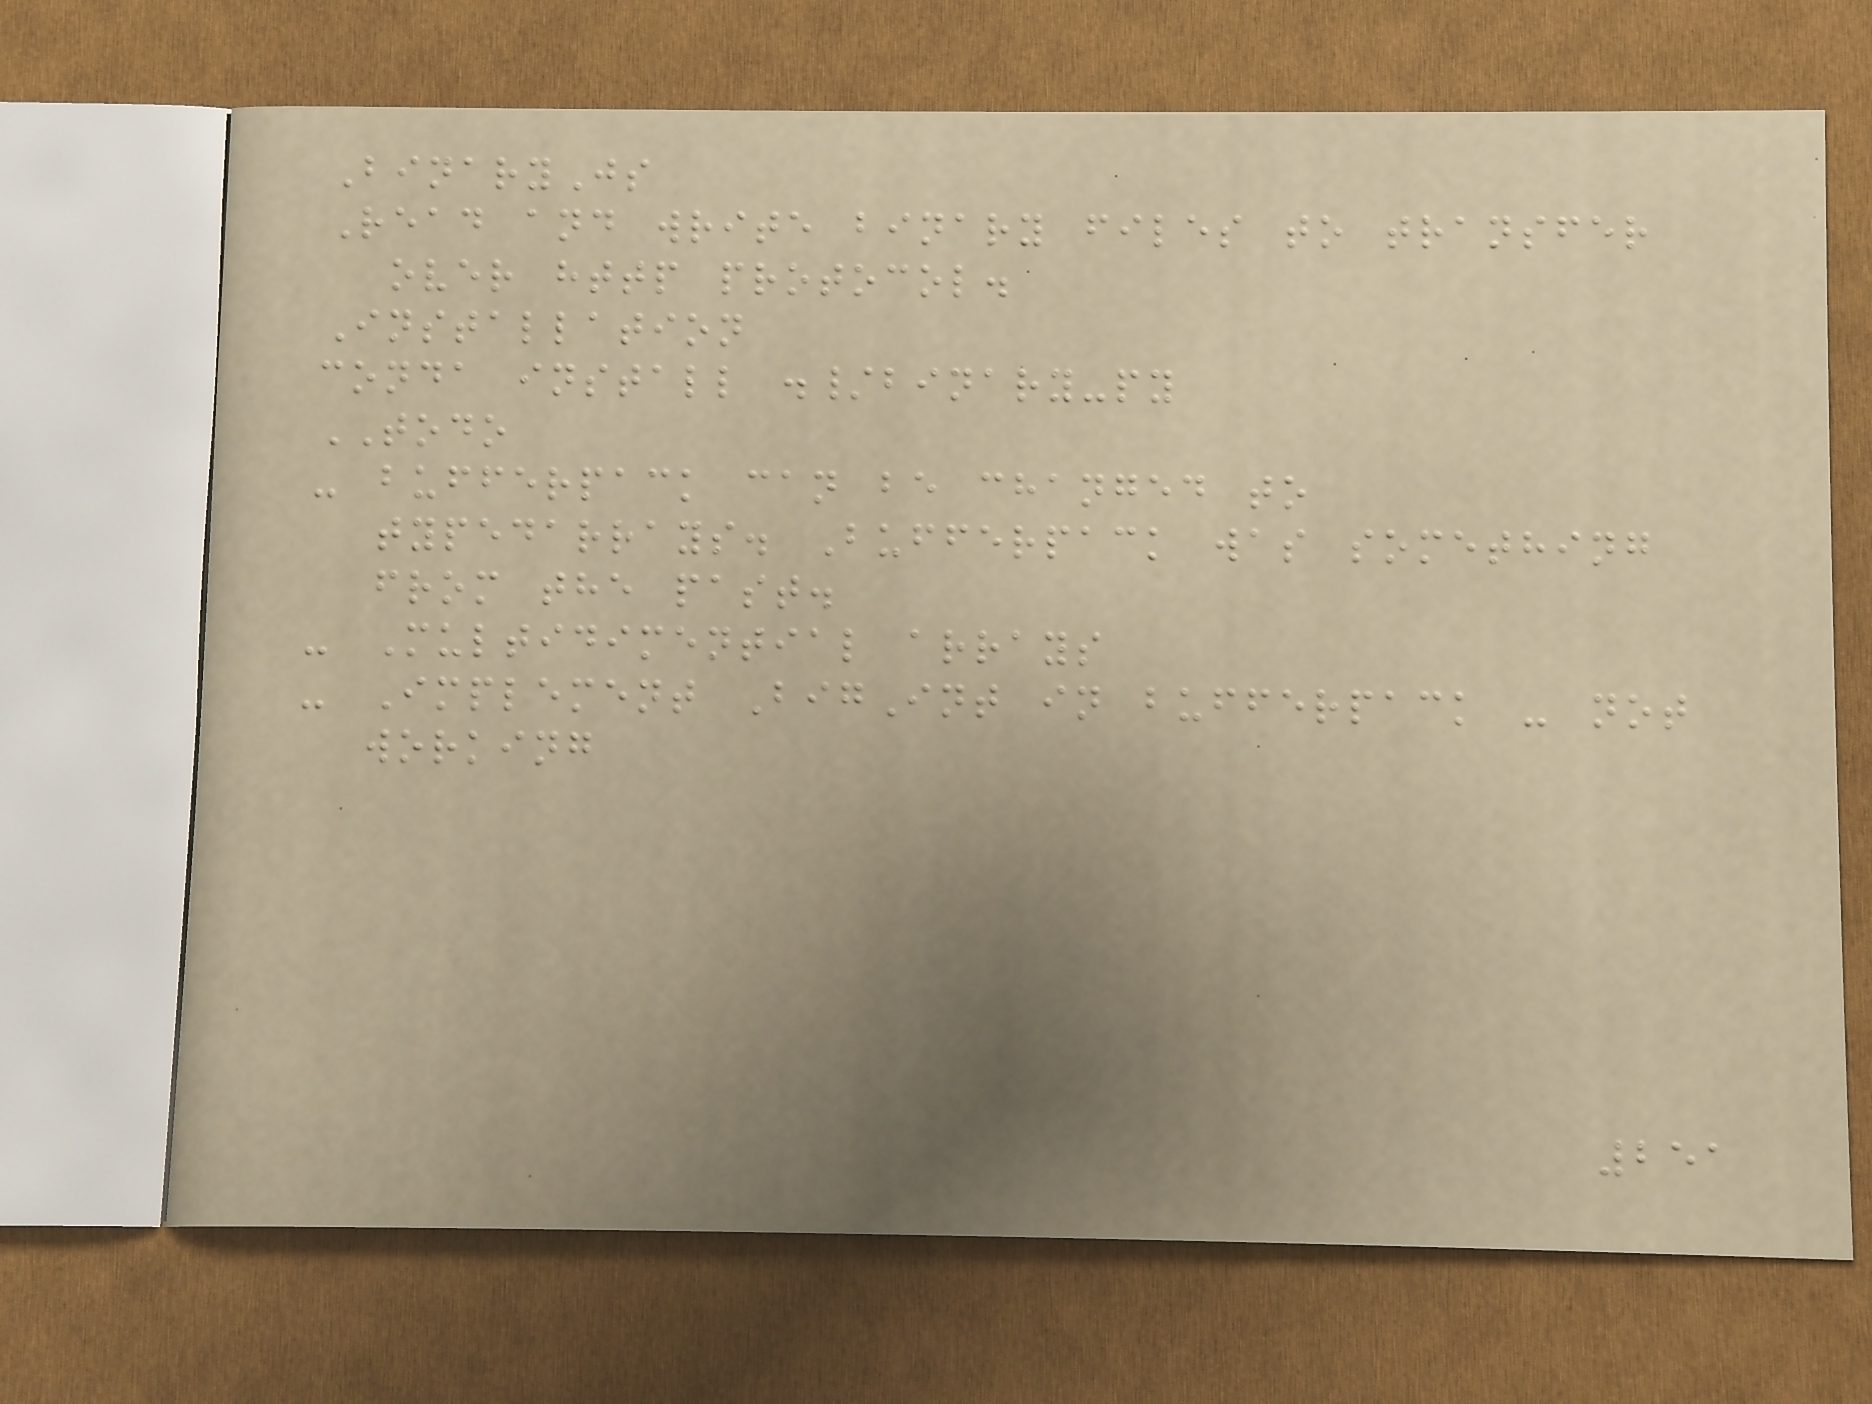BinaryJs
Read and write binary files to transfer
over http protocol.
Installation
conda install ./binary-py
TODO
- bufferpack can be changed to
typedarrays. Bufferpack was something
from the past.
- Multidimential arrays
- Implement BigInt in bufferpack - not
working
251
